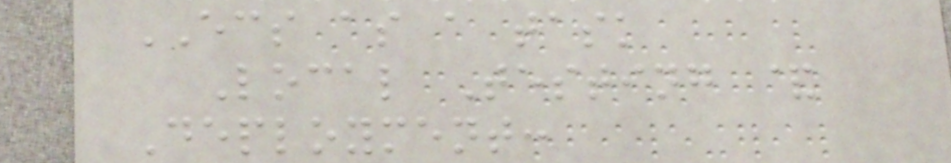ECS as a task
Local Testing &
Deployment:
